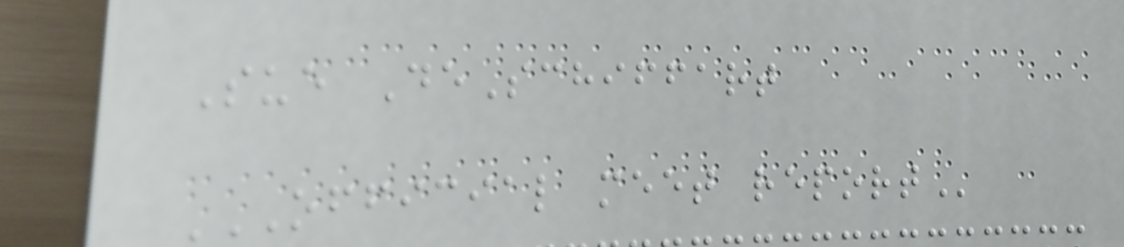Sue DeSchiffart
OFFICIAL MEET REPORT
